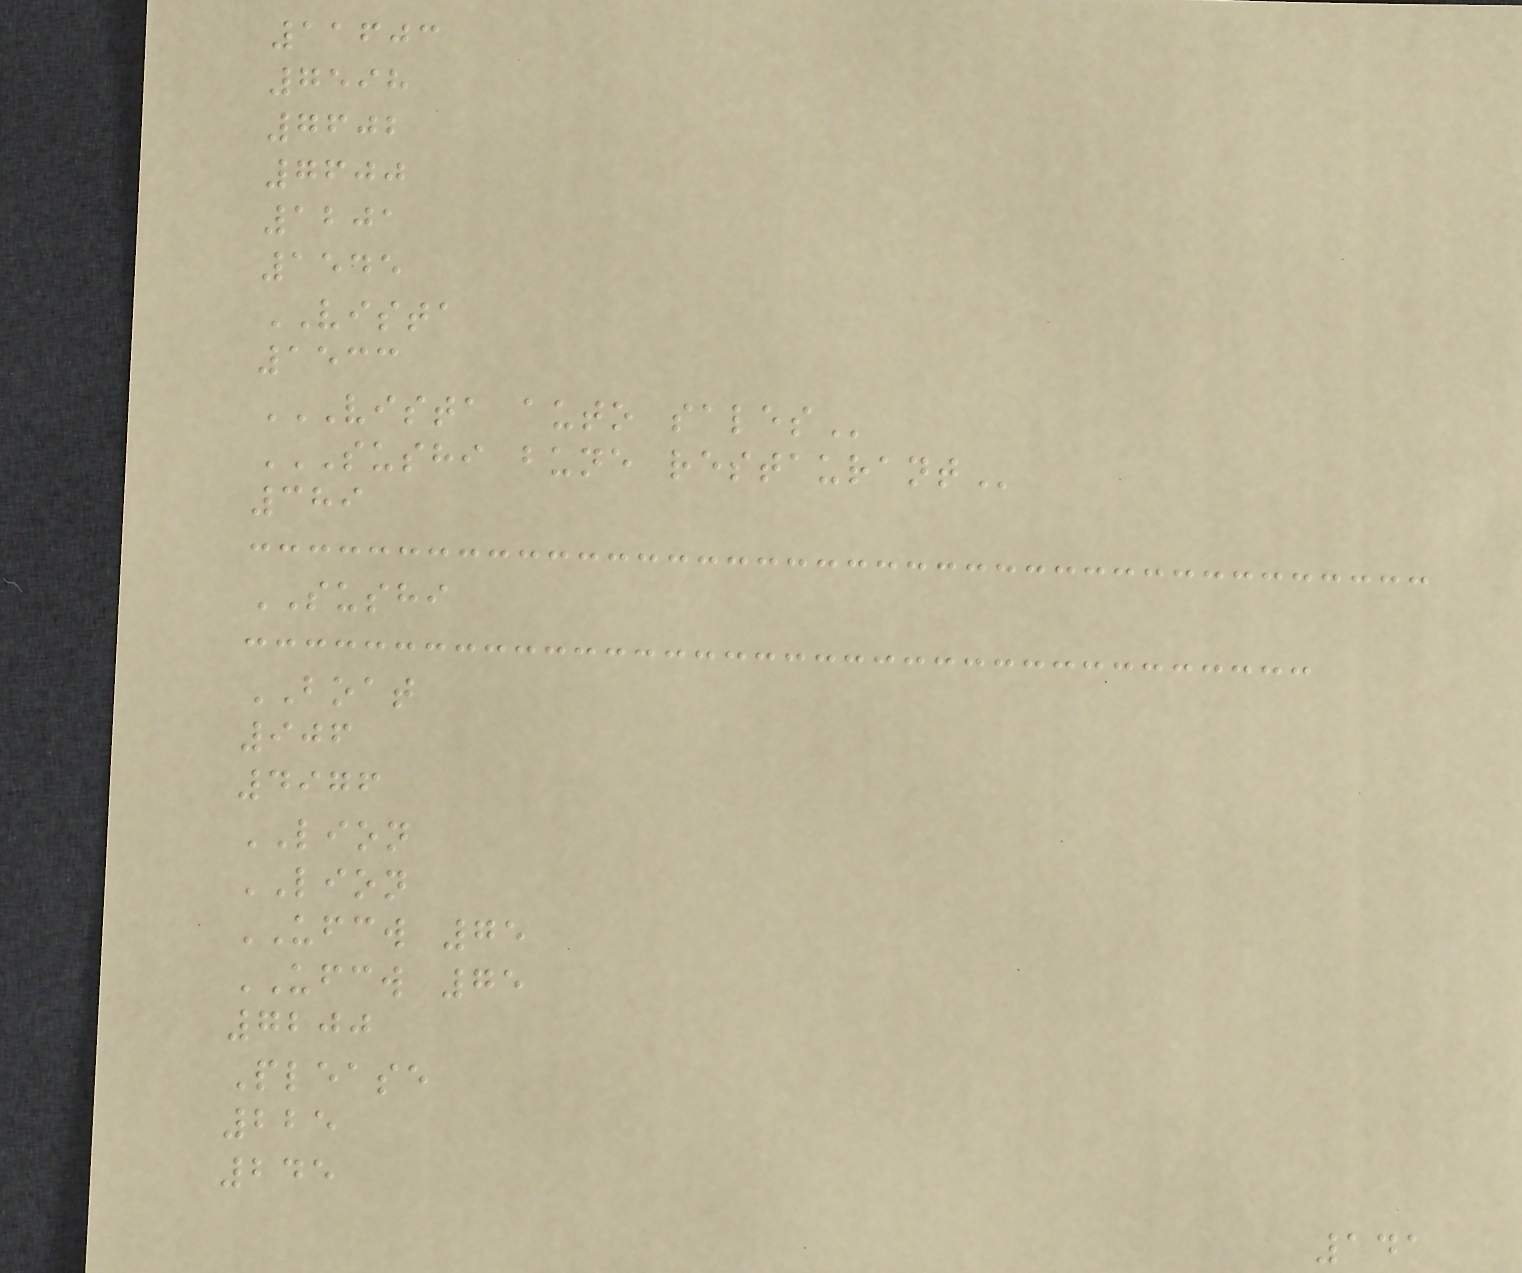11603
7598
7602
7600
1201
1545
VISTA
1533
VISTA AUTO SALES
SUSHI BUNE RESTAURANT
389
SUSHI
BOAT
906
4976
LION
LION
UFCW 75
UFCW 75
7200
Please
225
245
141
